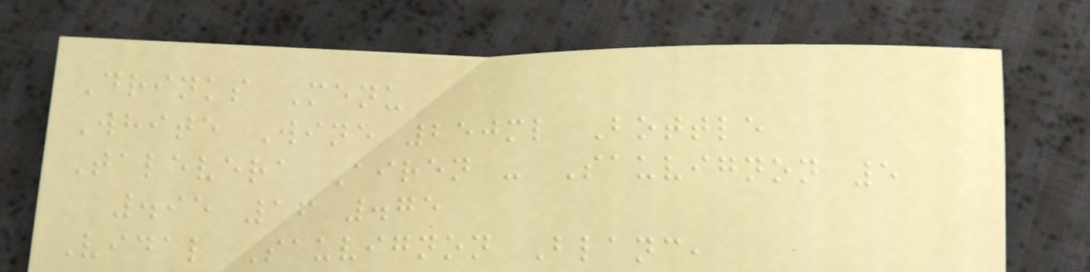Drinks Menu
White Wine 250ml Bottle
Talevera Airen - Sauvignon 5
.95 16 .75
Vidal Sauvignon Blanc,
